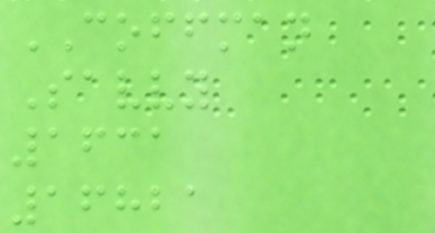COFFMAN
Savvy
1631
16821
